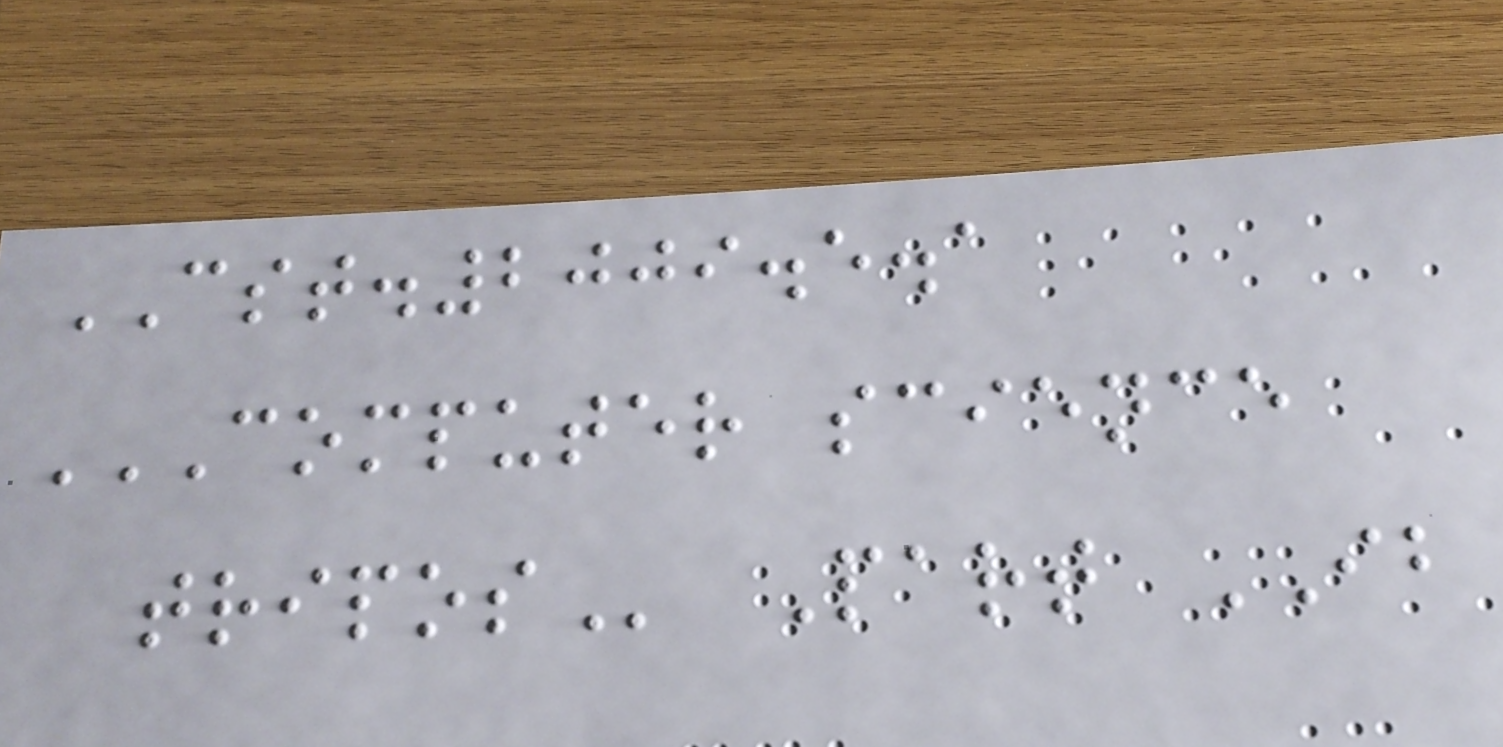CST.2009.5.1
COMPUTER SCIENCE
TRIPOS Part IB
